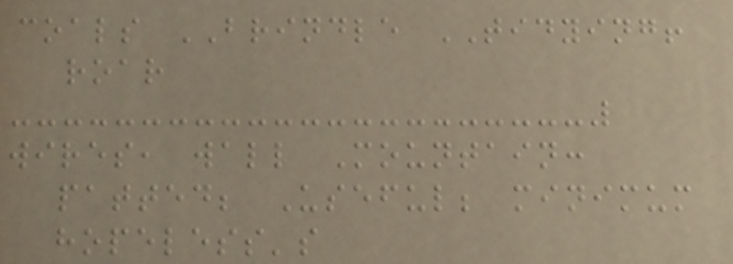coals BRINDLE TIDYING!
roar
wires, wall Mountain:
patted; Useful; minimum
hopeless's
